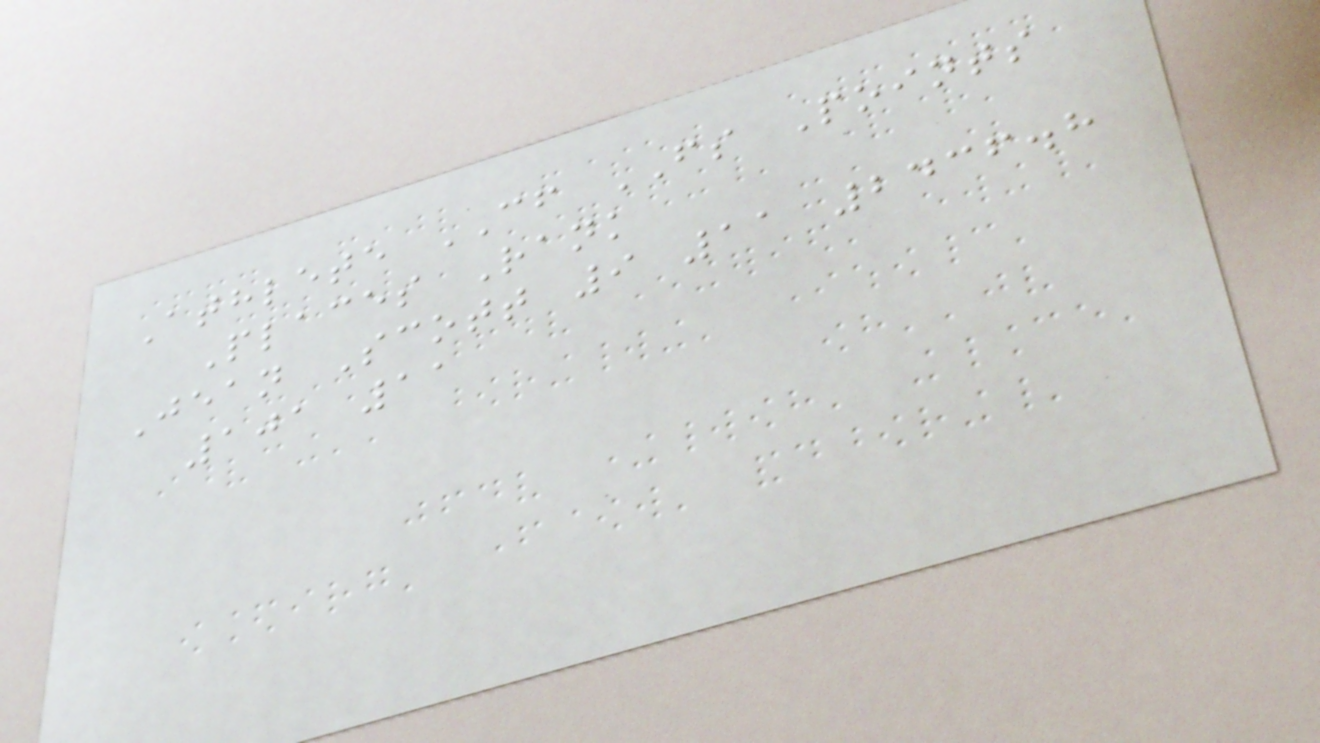Athlete CF FS Points
Places Rank
Jean Scott 9 11 2436.8
101 11
